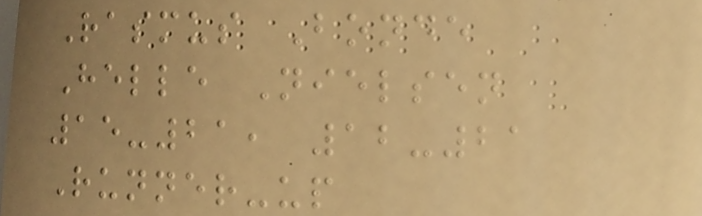Rasmus Bonde
Helle Nielsen
15-21, 12-21
Runner-up
